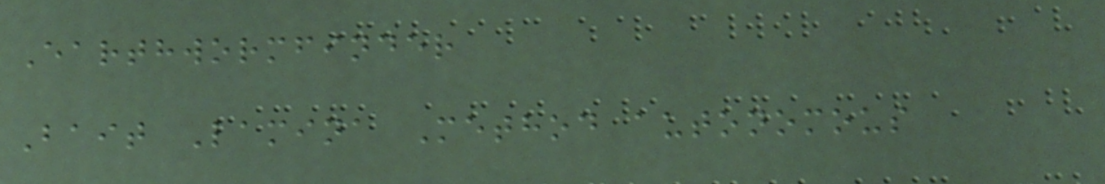Earthwormfinder
Bait Lamina Method autonomous
